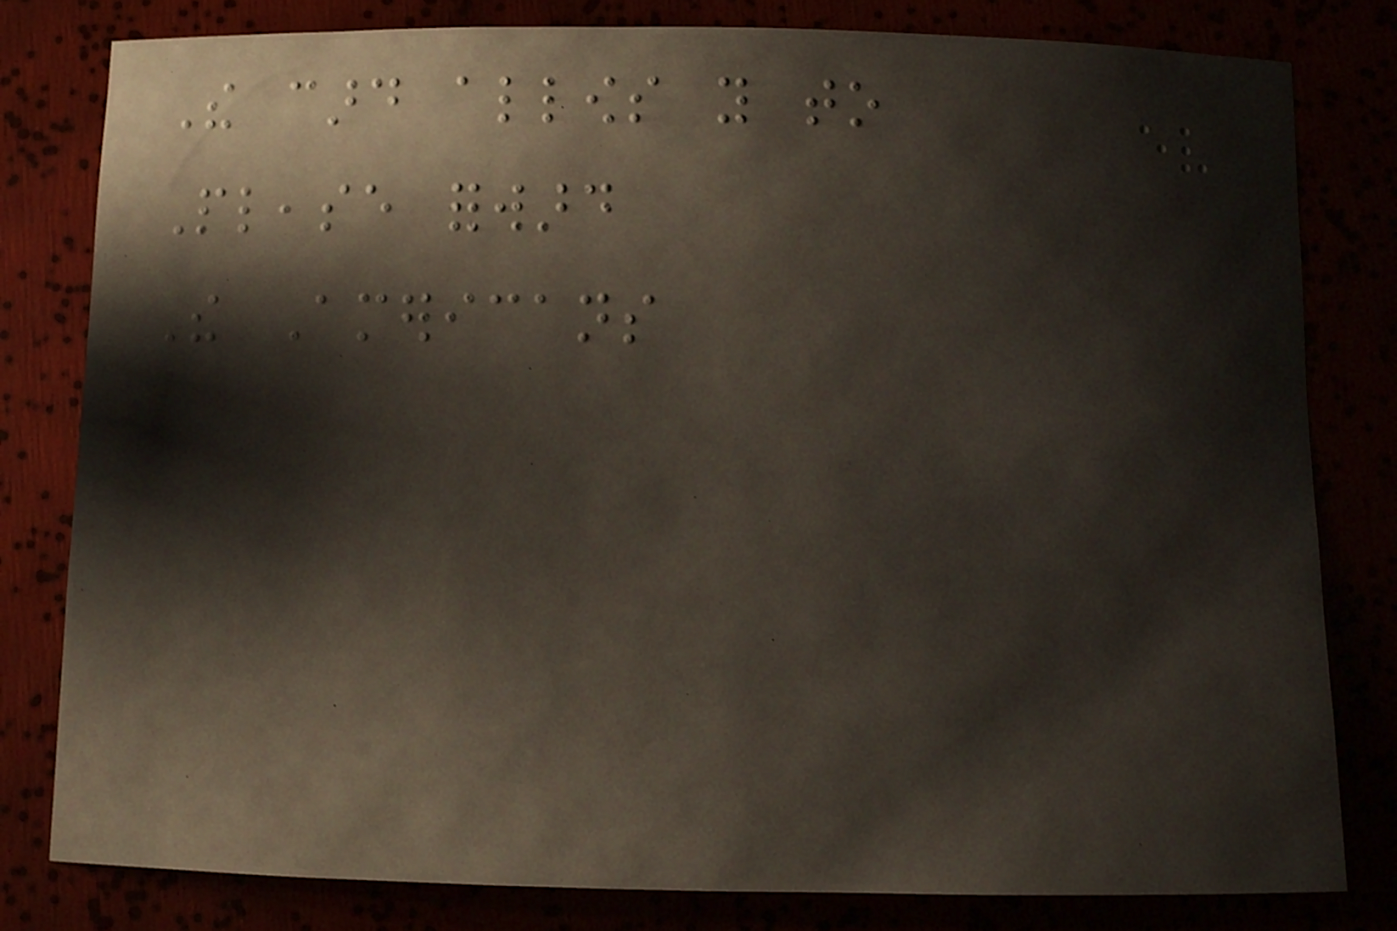The card allows you to
Please forward
The Americans
